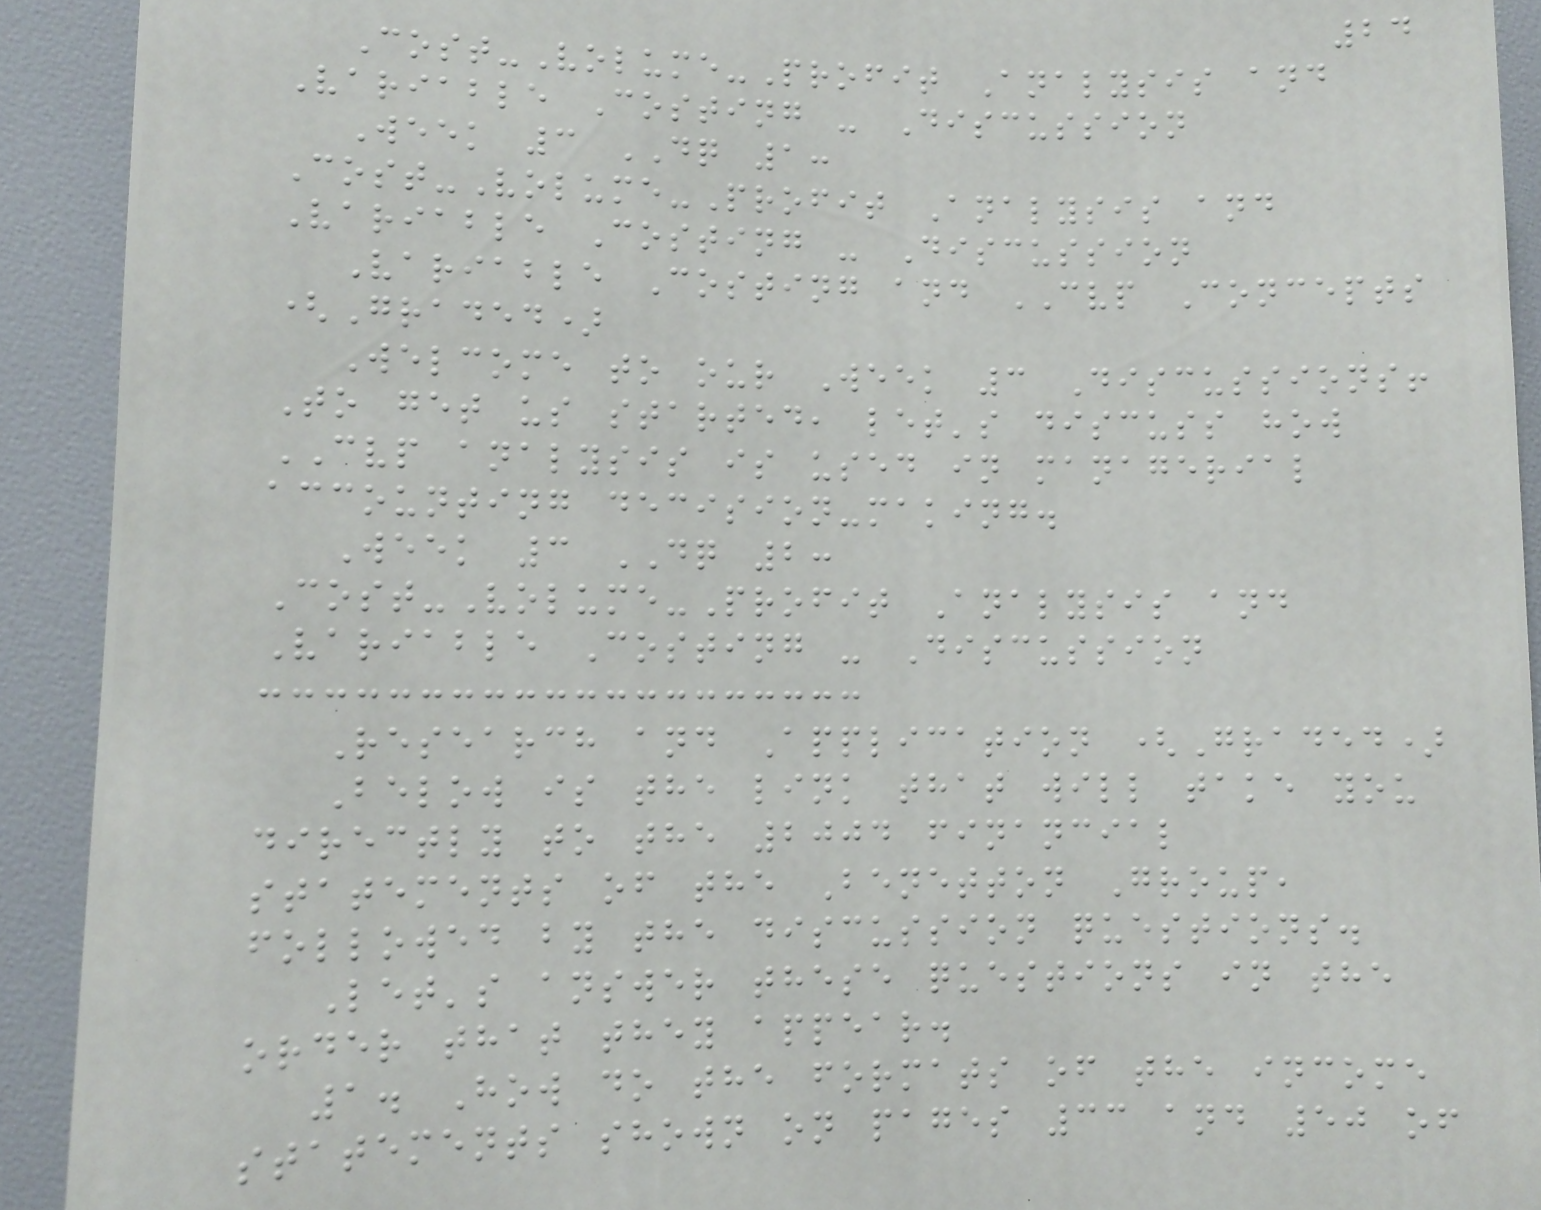24
Cost-Volume-Profit Analysis and
Variable Costing - Discussion
Week 3 DQ 1:
Cost-Volume-Profit Analysis and
Variable Costing - Discussion
Variable Costing and CVP Concepts
(Graded)
Welcome to our Week 3 Discussions!
To get us started, let's discuss how
CVP analysis is used in managerial
accounting decision-making.
Week 3 DQ 2:
Cost-Volume-Profit Analysis and
Variable Costing - Discussion
Research and Application (Graded)
Below is the link that will take you
directly to the 2004 financial
statements of the Benetton Group,
followed by the discussion questions.
Let's answer these questions in the
order that they appear.
1. How do the formats of the income
statements shown on pages 33 and 50 of
